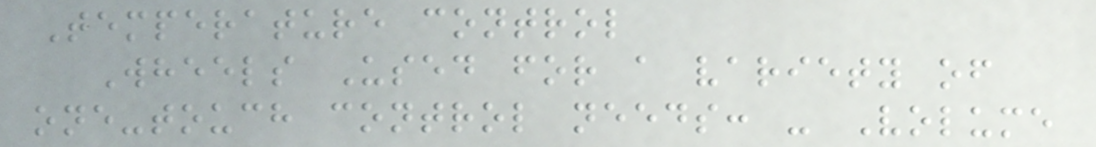Temperature control
Wheels Used for a variety of
one-touch control needs: - Volume
